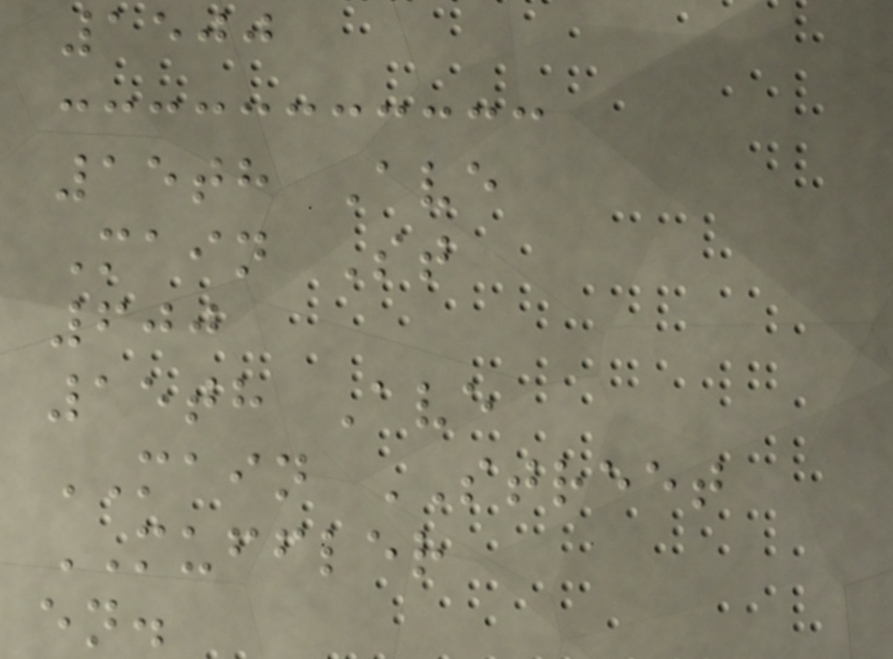1500
15th Ave
Main St
600
15th Ave
MAIN STREET
MUFFLER
en.
